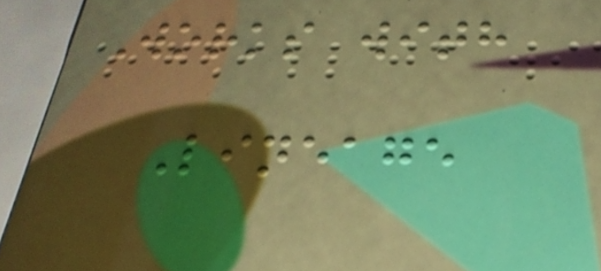Works with
Lineage
